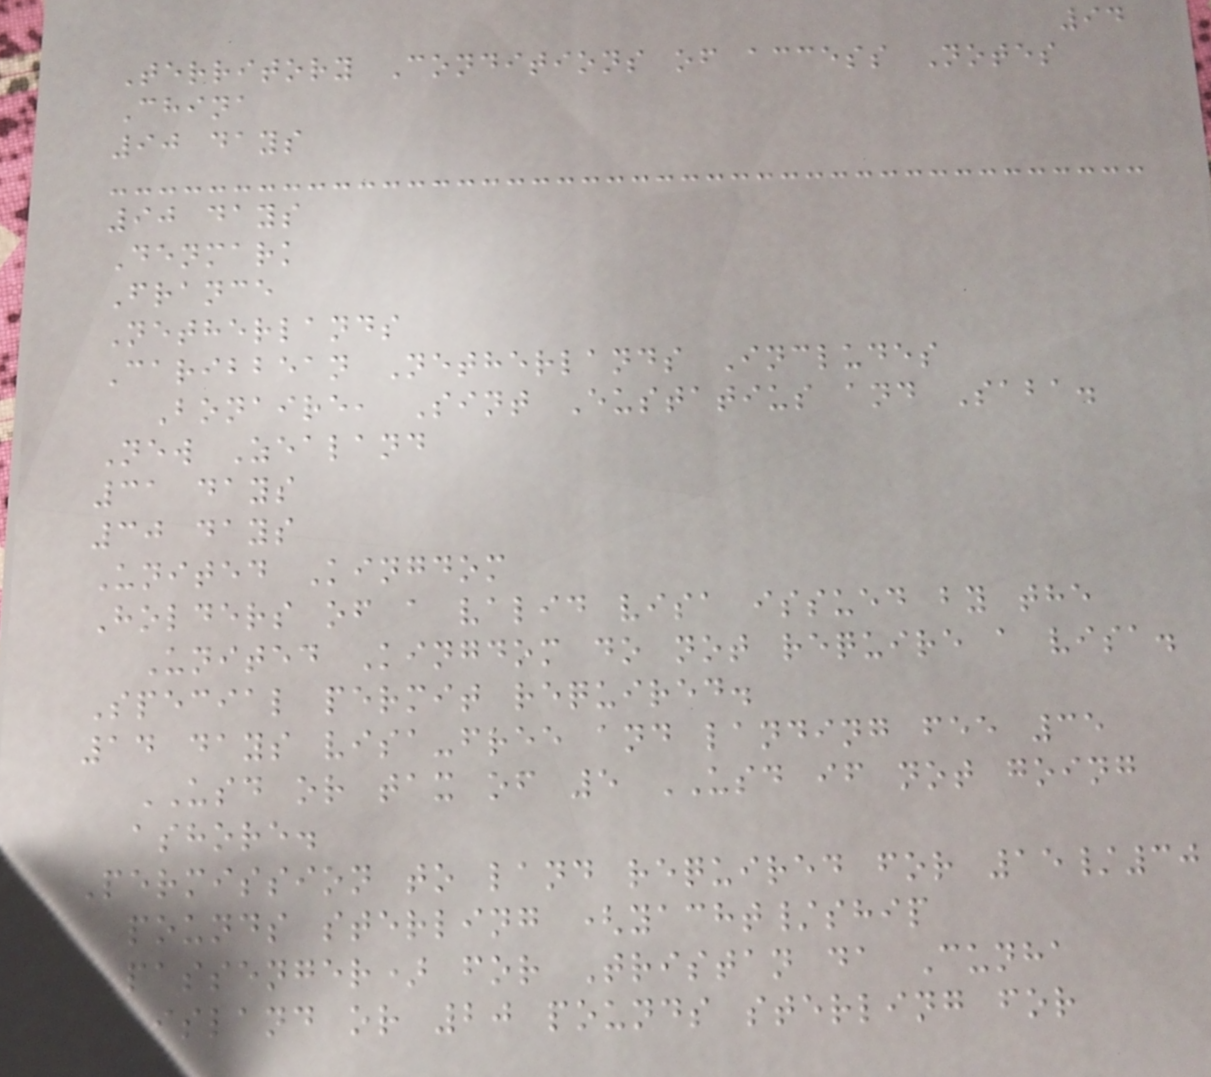94
Territory Conditions of access Notes
China
90 days
90 days
Denmark
France
Netherlands
Caribbean Netherlands Includes
Bonaire, Sint Eustatius and Saba.
New Zealand
31 days
30 days
United Kingdom
Holders of a valid visa issued by the
United Kingdom do not require a visa.
Special permit required.
14 days visa-free and landing fee 35
USD or tax of 5 USD if not going
ashore.
Permission to land required for 15/30
pounds sterling (yacht/ship
passenger) for Tristan da Cunha
Island or 20 pounds sterling for
